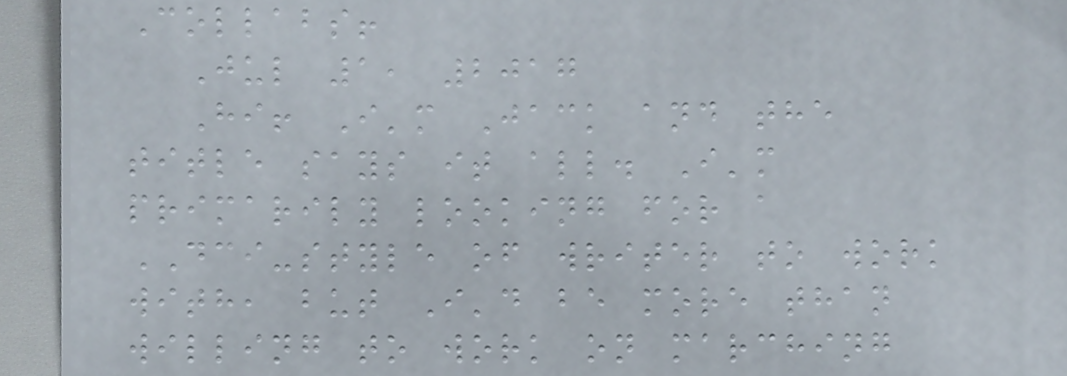Collabs!
Jul 1, 2017
Hi! I'm Jack and the
title says it all. I'm
primarily looking for a
DCI-style of writer to work
with, but I'd be more than
willing to work on marching
